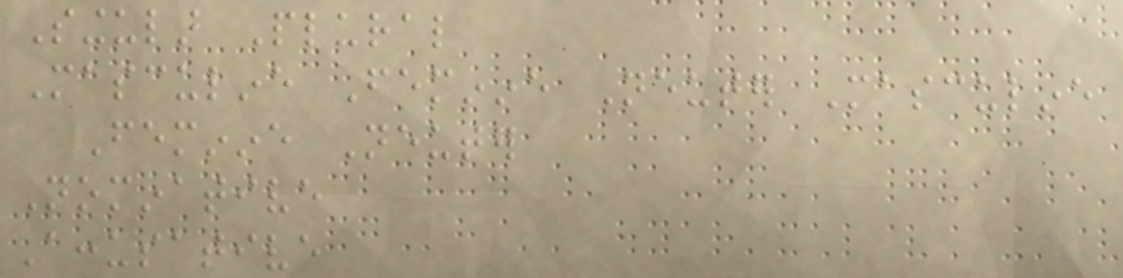Singular Plural
Masculine Feminine Neuter Masculine
Feminine Neuter
Nominative
Accusative
